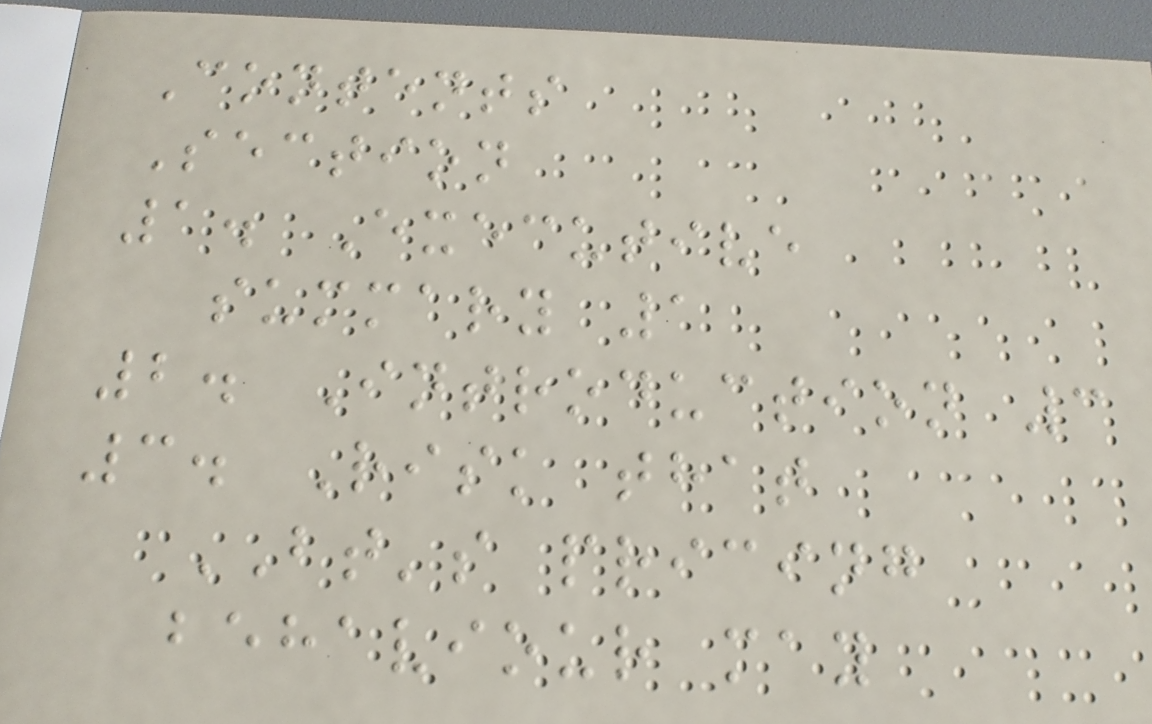Contents
Section
1. Executive
summary 1
2. Introduction 3
3. Risk that
BT's pricing
behaviour may
